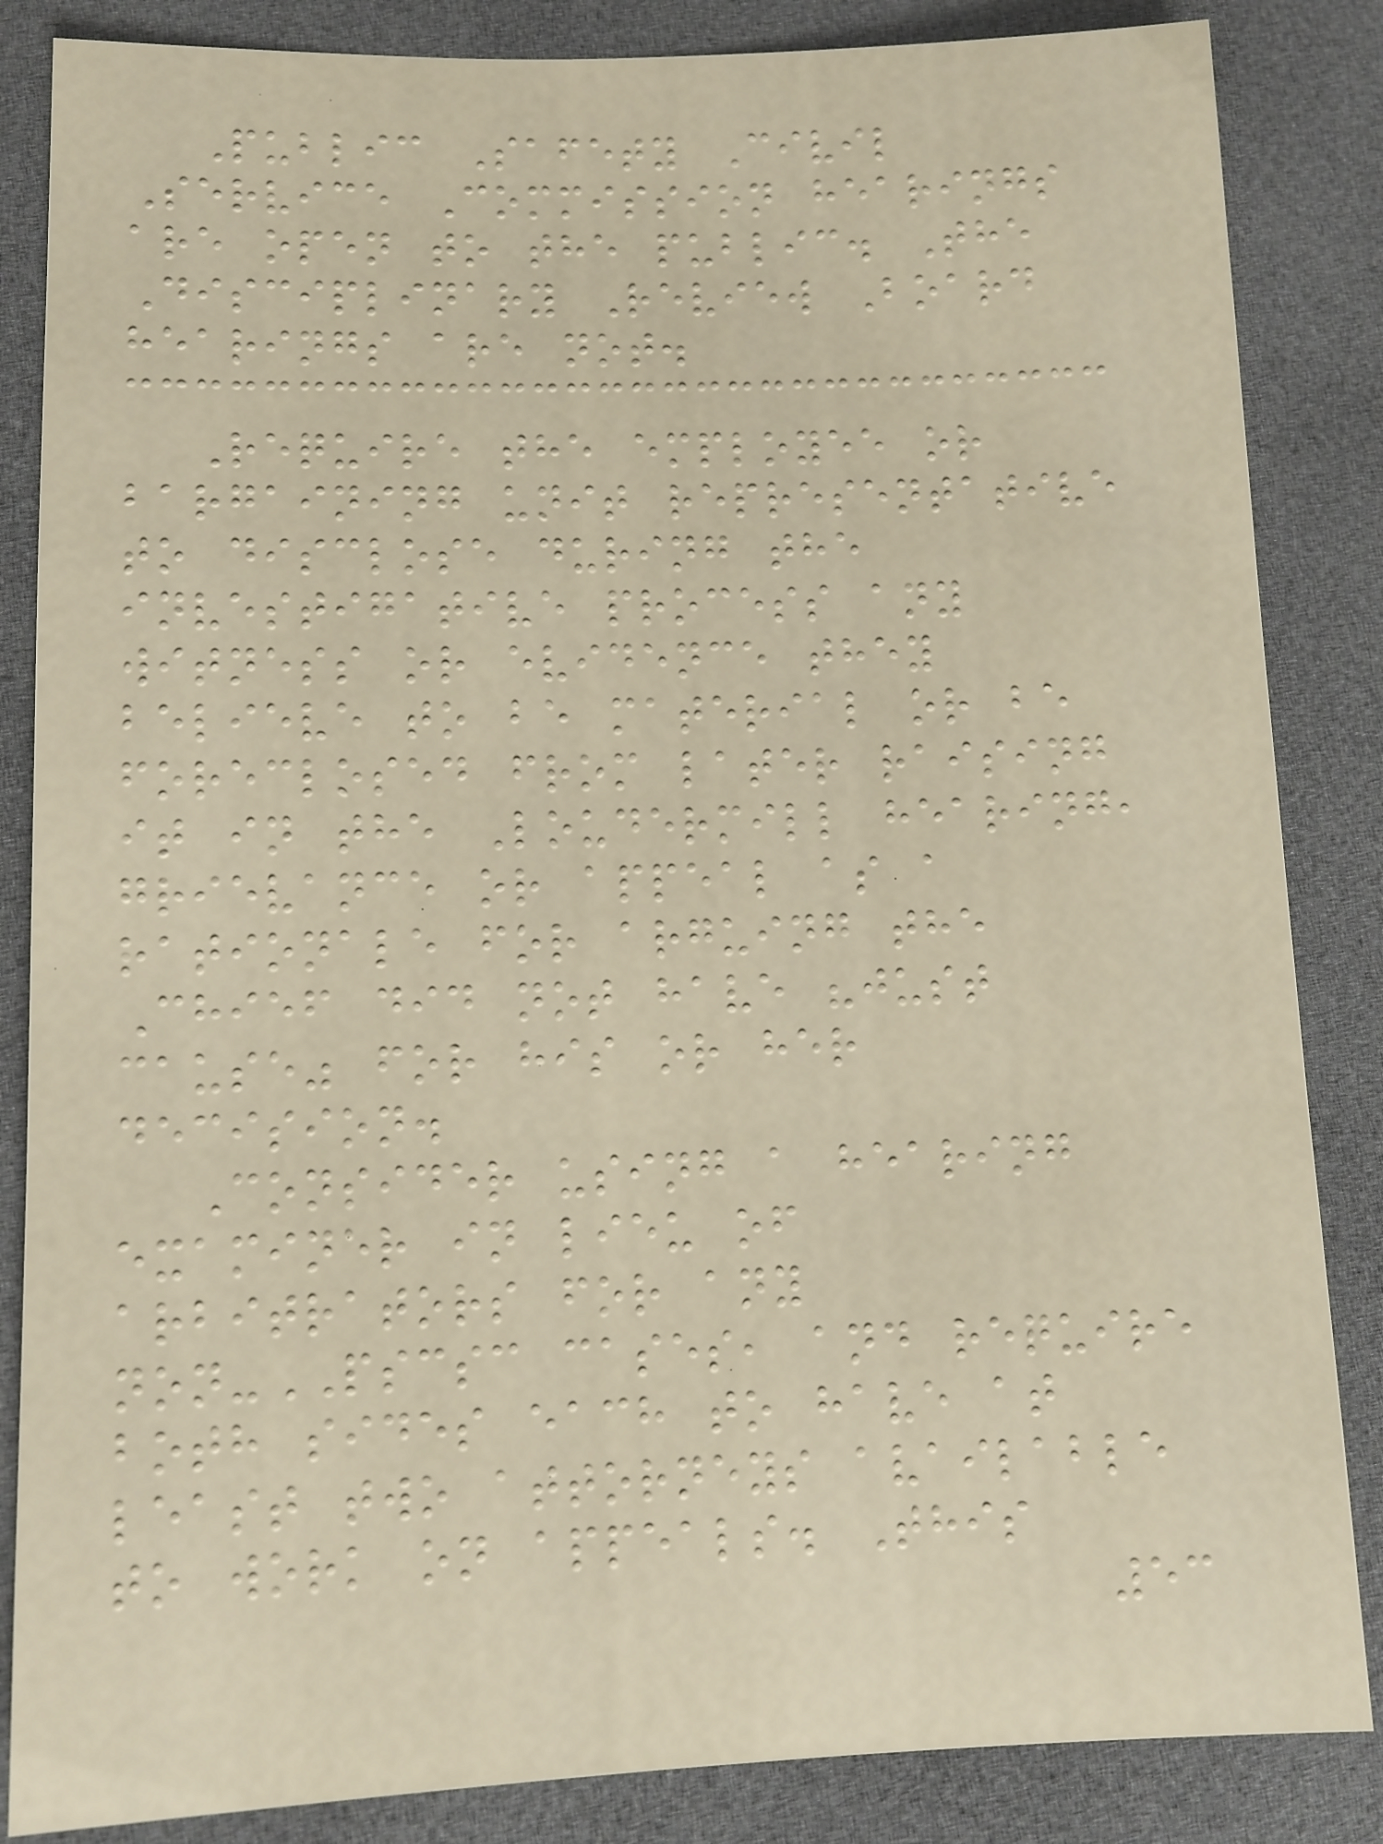Public Safety Civil
Service Commission hearings
are open to the public. The
Disciplinary Review Board
hearings are not.
Require the employee or
bargaining unit representative
to disclose during the
investigative process any
witness or evidence they
believe to be material or be
foreclosed from later raising
it in the Loudermill hearing,
grievance or appeal as a
rationale for arguing the
Chief did not have "just
cause" for his or her
decision.
Consider using a hearing
examiner in lieu of
arbitrators for any
non-PSCSC cases, and require
both sides each to have at
least two attorneys available
to work on appeals. This
53
